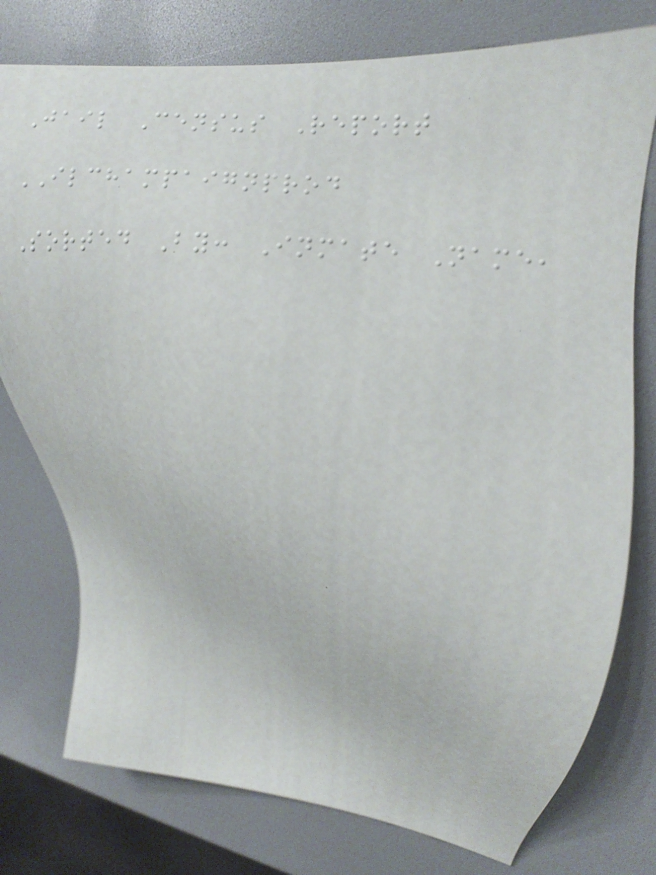Jail Census Report
ILCHAMPAIGNPROD
Sorted By: Inmate Name,
